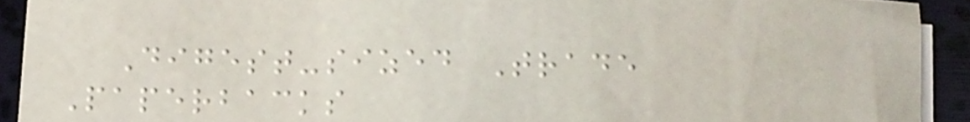Digest-sized Trade
Paperbacks
